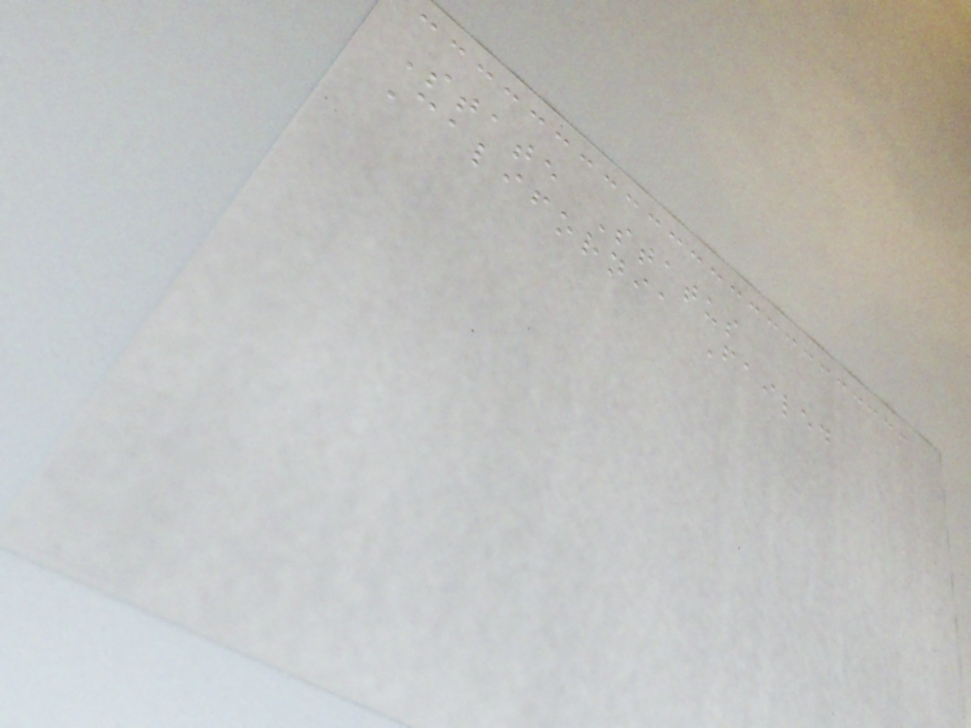State Status
California Failed
